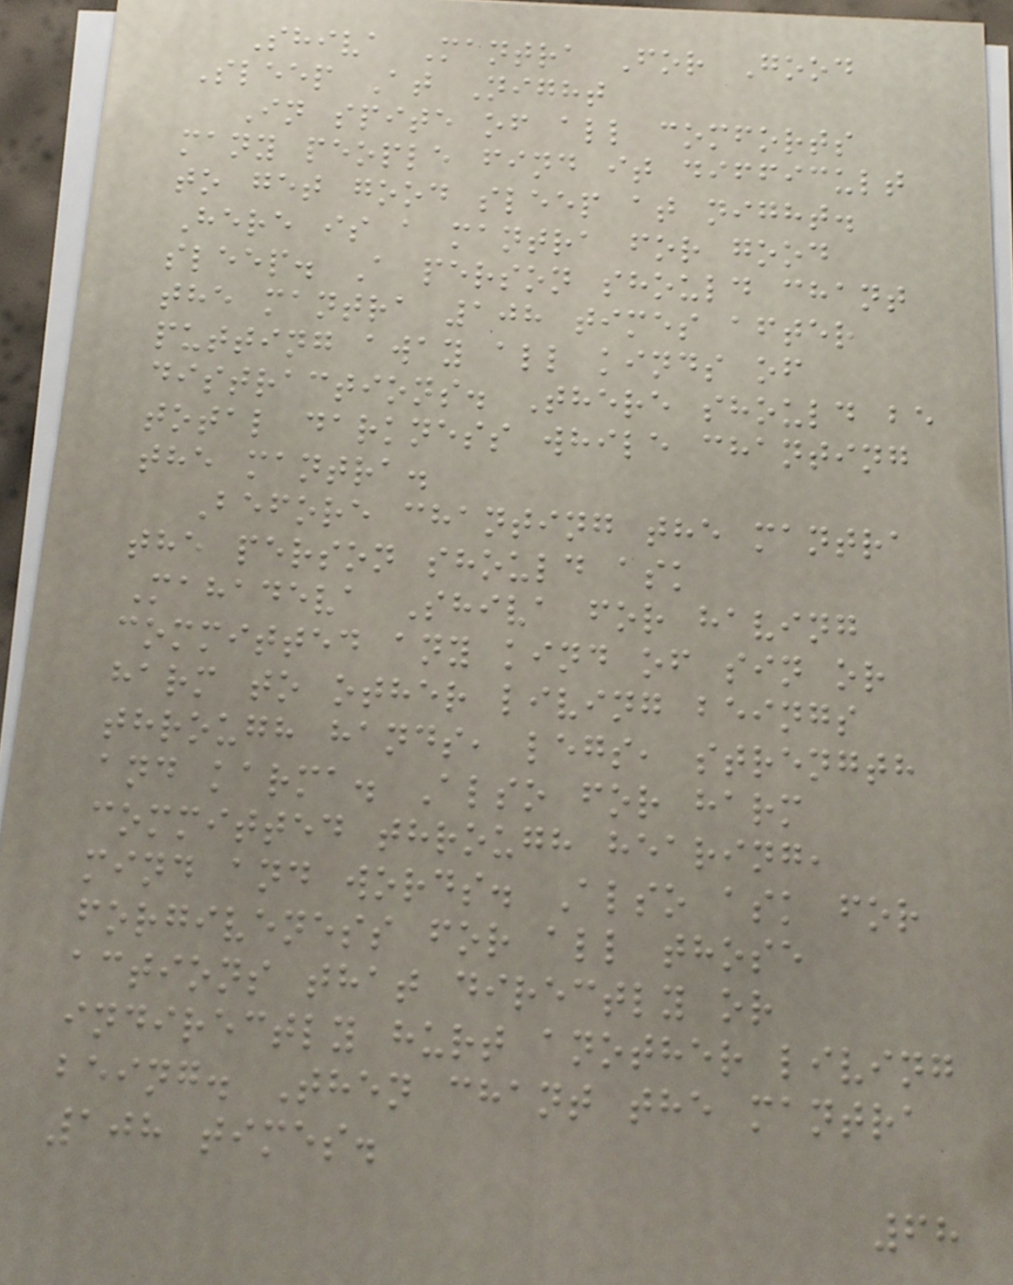Shiva Mantra For Good
Sleep At Night
In spite of all comforts
many people find it difficult
to get good sleep at night.
Here is a mantra for good
sleep. A person should chant
the mantra 108 times after
putting away all kinds of
distractions. There should be
total darkness while chanting
the mantra.
Before chanting the mantra
the person should ask
Mahadeva Shiva for having
committed any kind of sin or
harm to other living beings
through hands, legs, strength
and karma. Also for harm
committed through hearing,
mind and words. Also ask for
forgiveness for all those
actions that directly or
indirectly hurt another living
being. Then chant the mantra
108 times.
68
